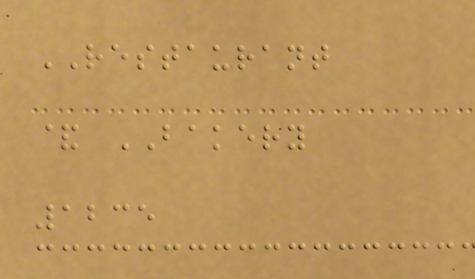RESTAURANT
& BAKERY
1235
